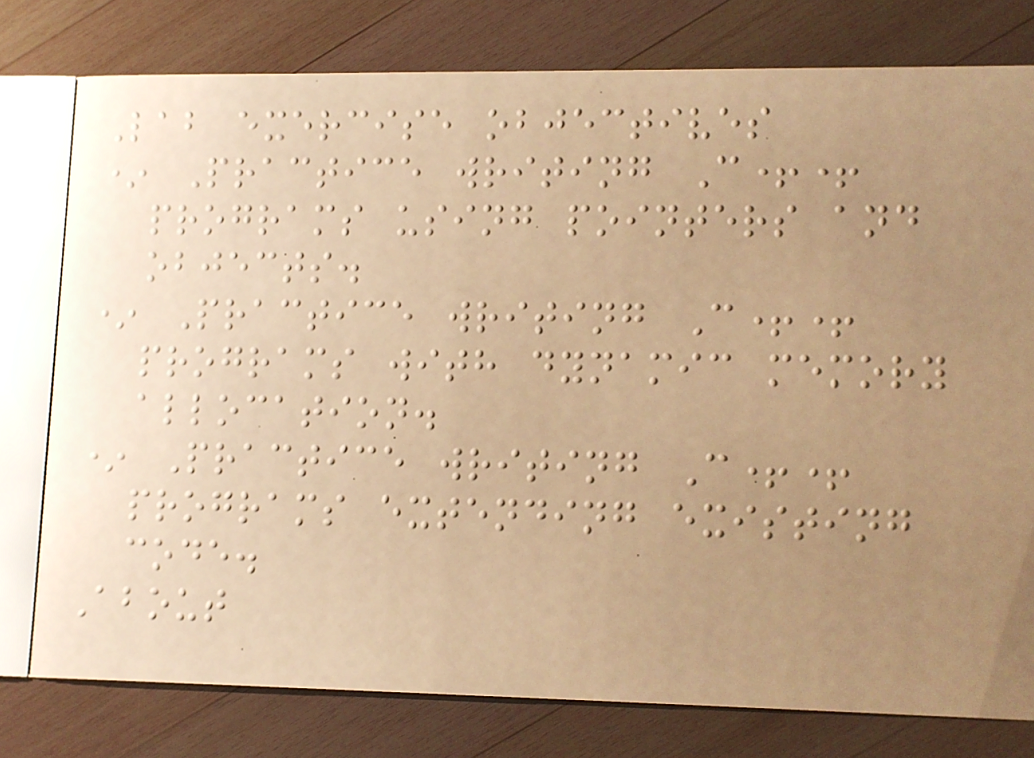Lab exercise objectives
* Practice writing C++
programs using pointers and
objects.
* Practice writing C++
programs with dynamic memory
allocation.
* Practice writing C++
programs extending existing
code.
About
